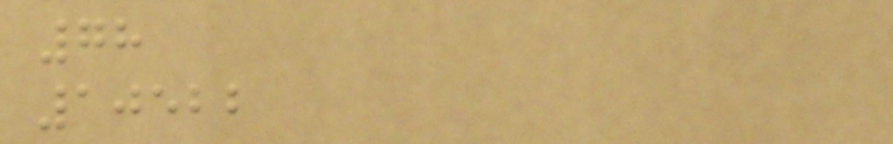78
10522
